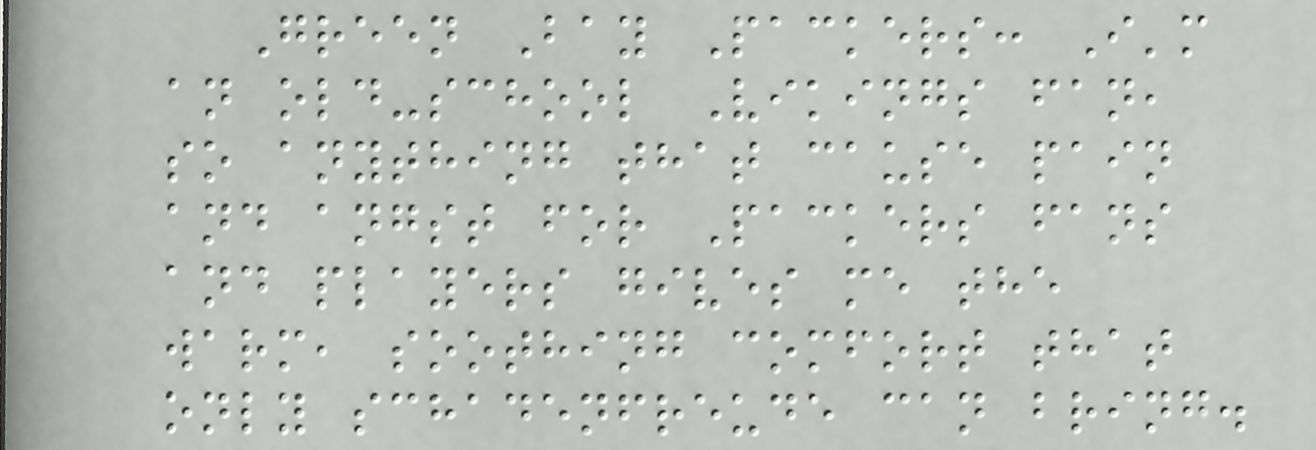Green Bay Packers: I'm
an old-school Vikings fan,
so anything that cause pain
and angst for Packers fans
and players gives me the
warm, soothing comfort that
only schadenfreude can bring.
